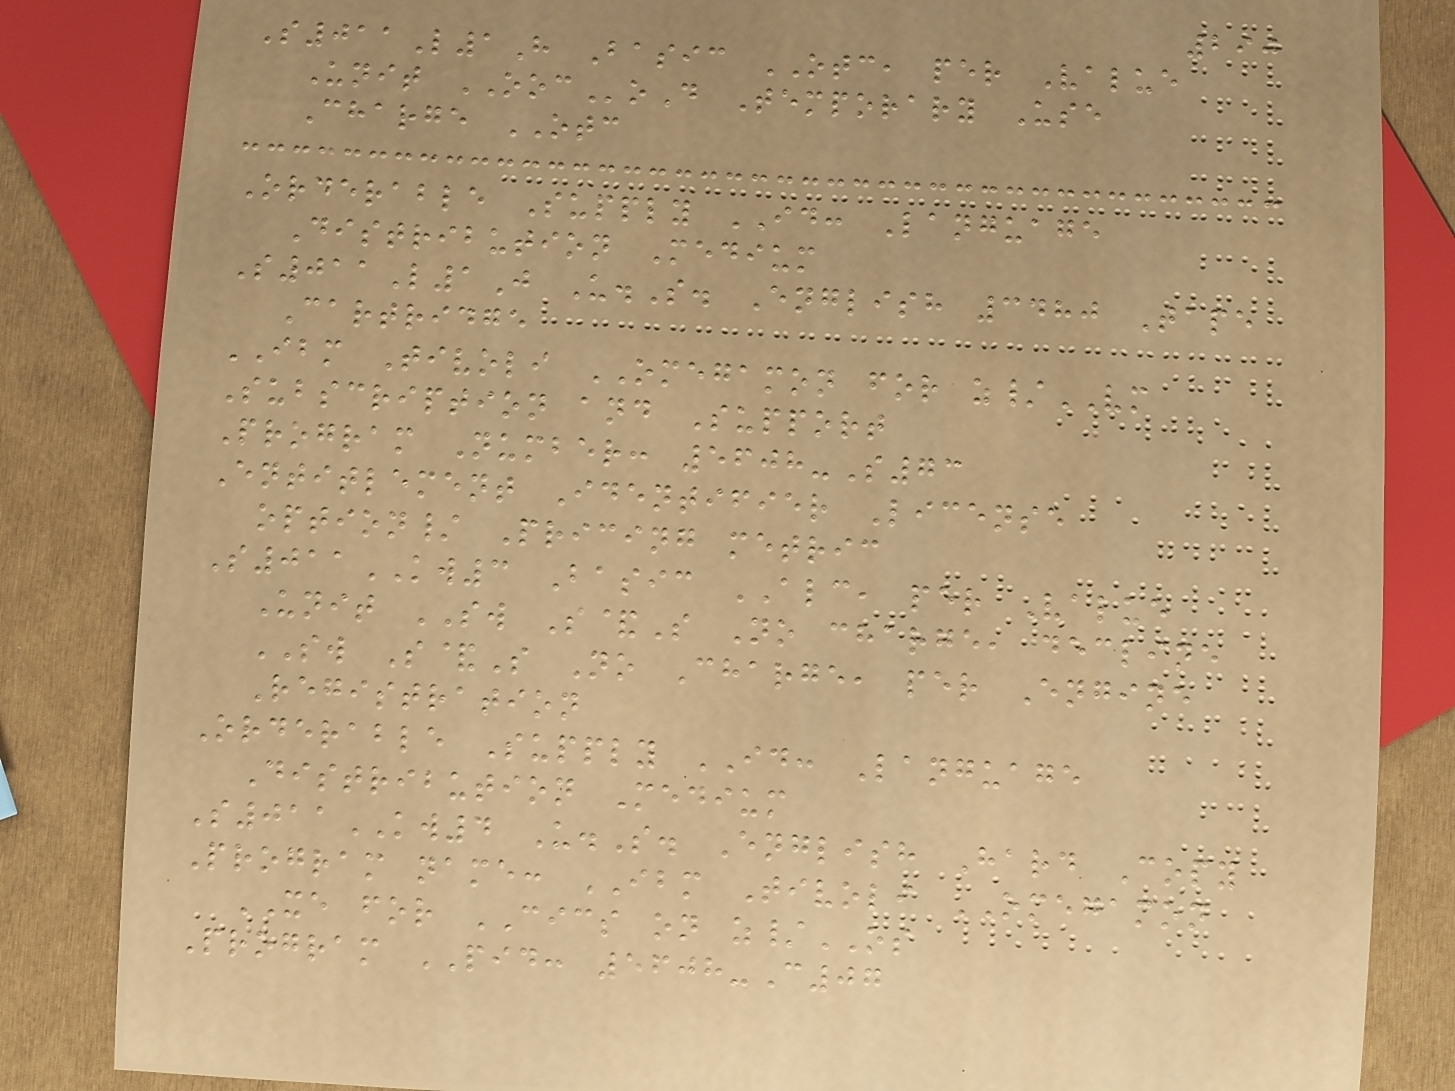290
S011L1H Basic OTC, per Value
Unit OOCoD Temporary Use
Charge OTC
Orderable Supply ID: Language
Distribution Medium
S011L1J U.S. English 3480 Tape
Cartridge
IBM Tivoli OMEGAMON for z/VM
Subscription and Support
Program Number: 5608-S73
Entitlement Identifier License
option/ Pricing metric
S011KW3 Basic ALC, per Value
Unit SW S&S No charge, decline
SW S&S No Charge, per Engine
Registration
Orderable Supply ID: Language
Distribution Medium
S011KW4 U.S. English Hard Copy
Program name: IBM Tivoli OMEGAMON
XE for CICS on z/OS
Program PID: 5608-C07
